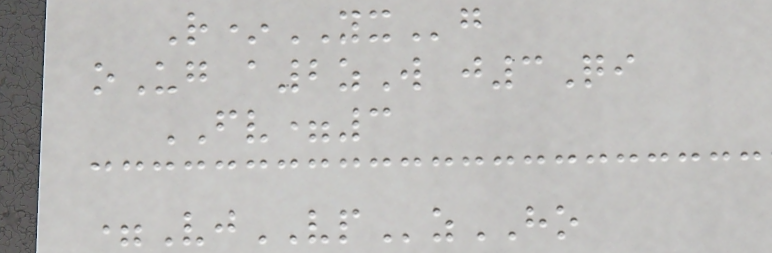R*YXg
oUg a2zW j3Qi
FV=3
=VjVPzHO
